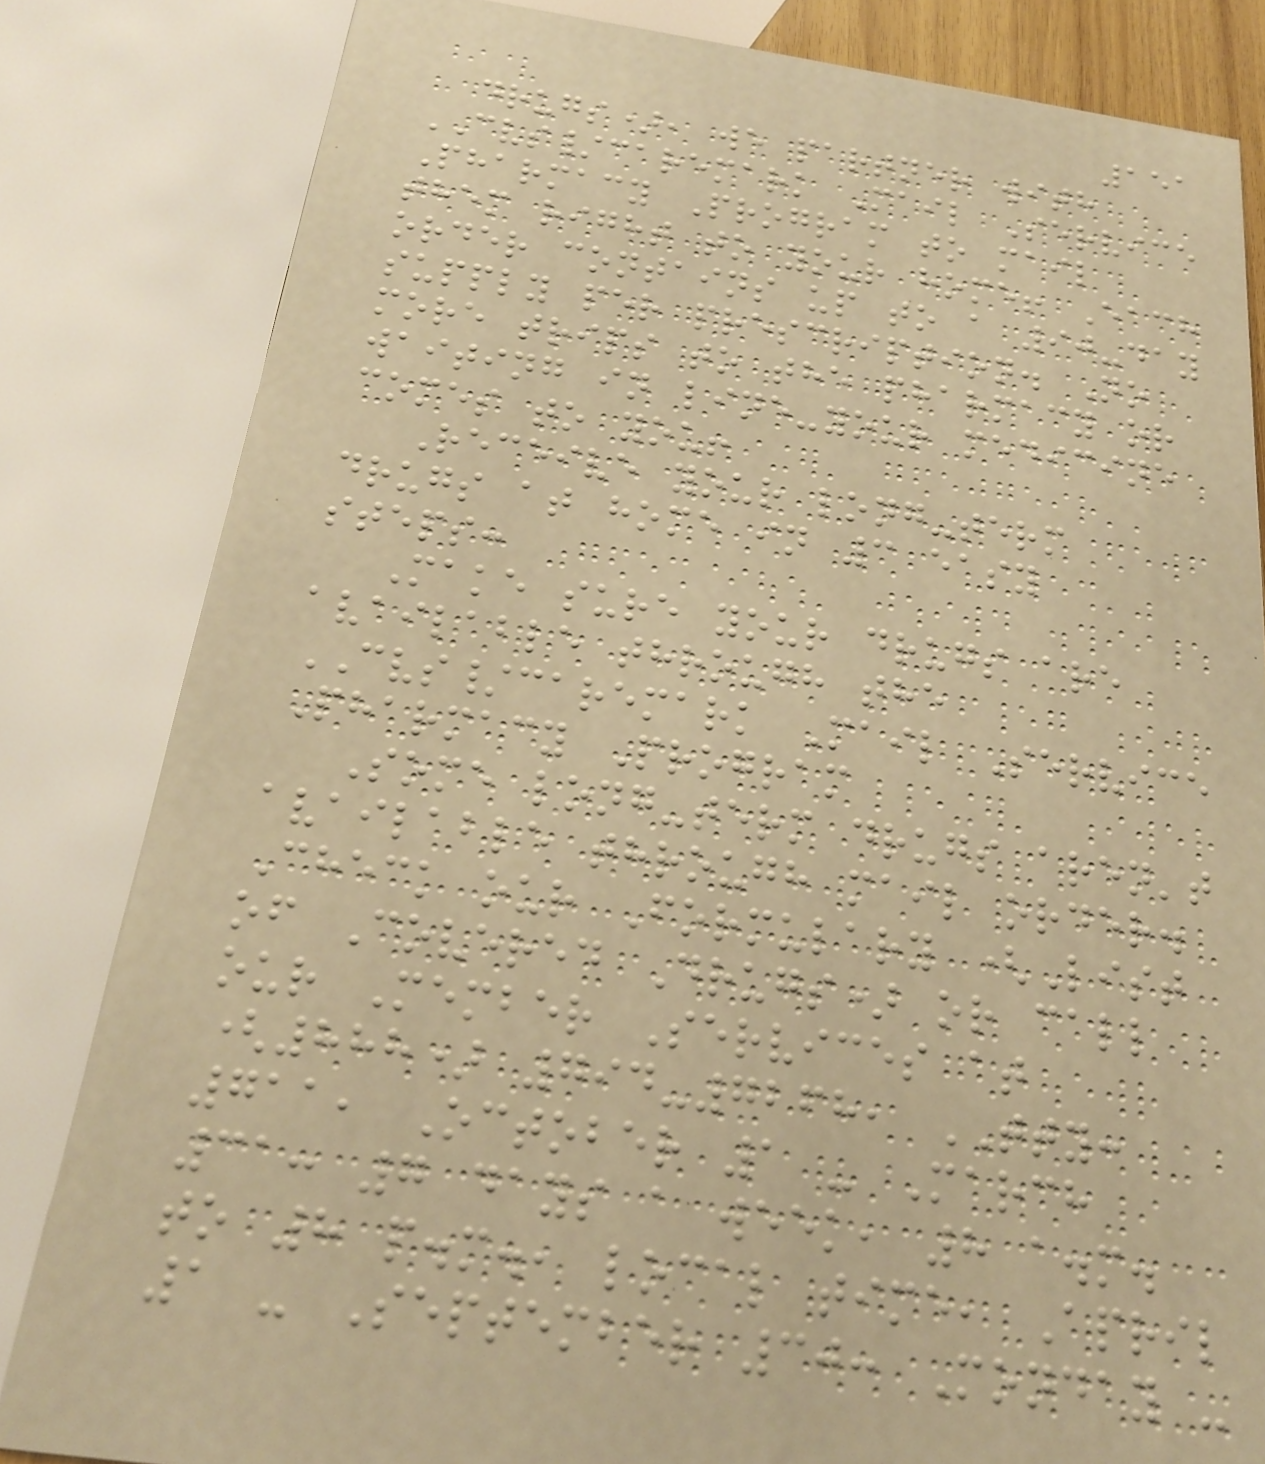151
drugs), we partner with
CVS/caremark Mail Service
Pharmacy Program to mail
them right to your home! Each
order contains up to a 90-day
supply per prescription. No
more trips to the pharmacy or
waiting in line-your medicine
comes to you!
Receive your long-term
drugs at home in 3 easy
steps:
Make sure your drugs are
available through the
CVS/caremark Mail Service
Pharmacy Program
Some long-term drugs aren't
available through mail order.
Check our Formulary (List
of Covered Drugs) or call
our Member Services at
(888) 794-7268, TTY:
711, October 1 - March
31: 7 days a week, 8 a.m.
to 8 p.m., local time, April
1 - September 30: Monday -
